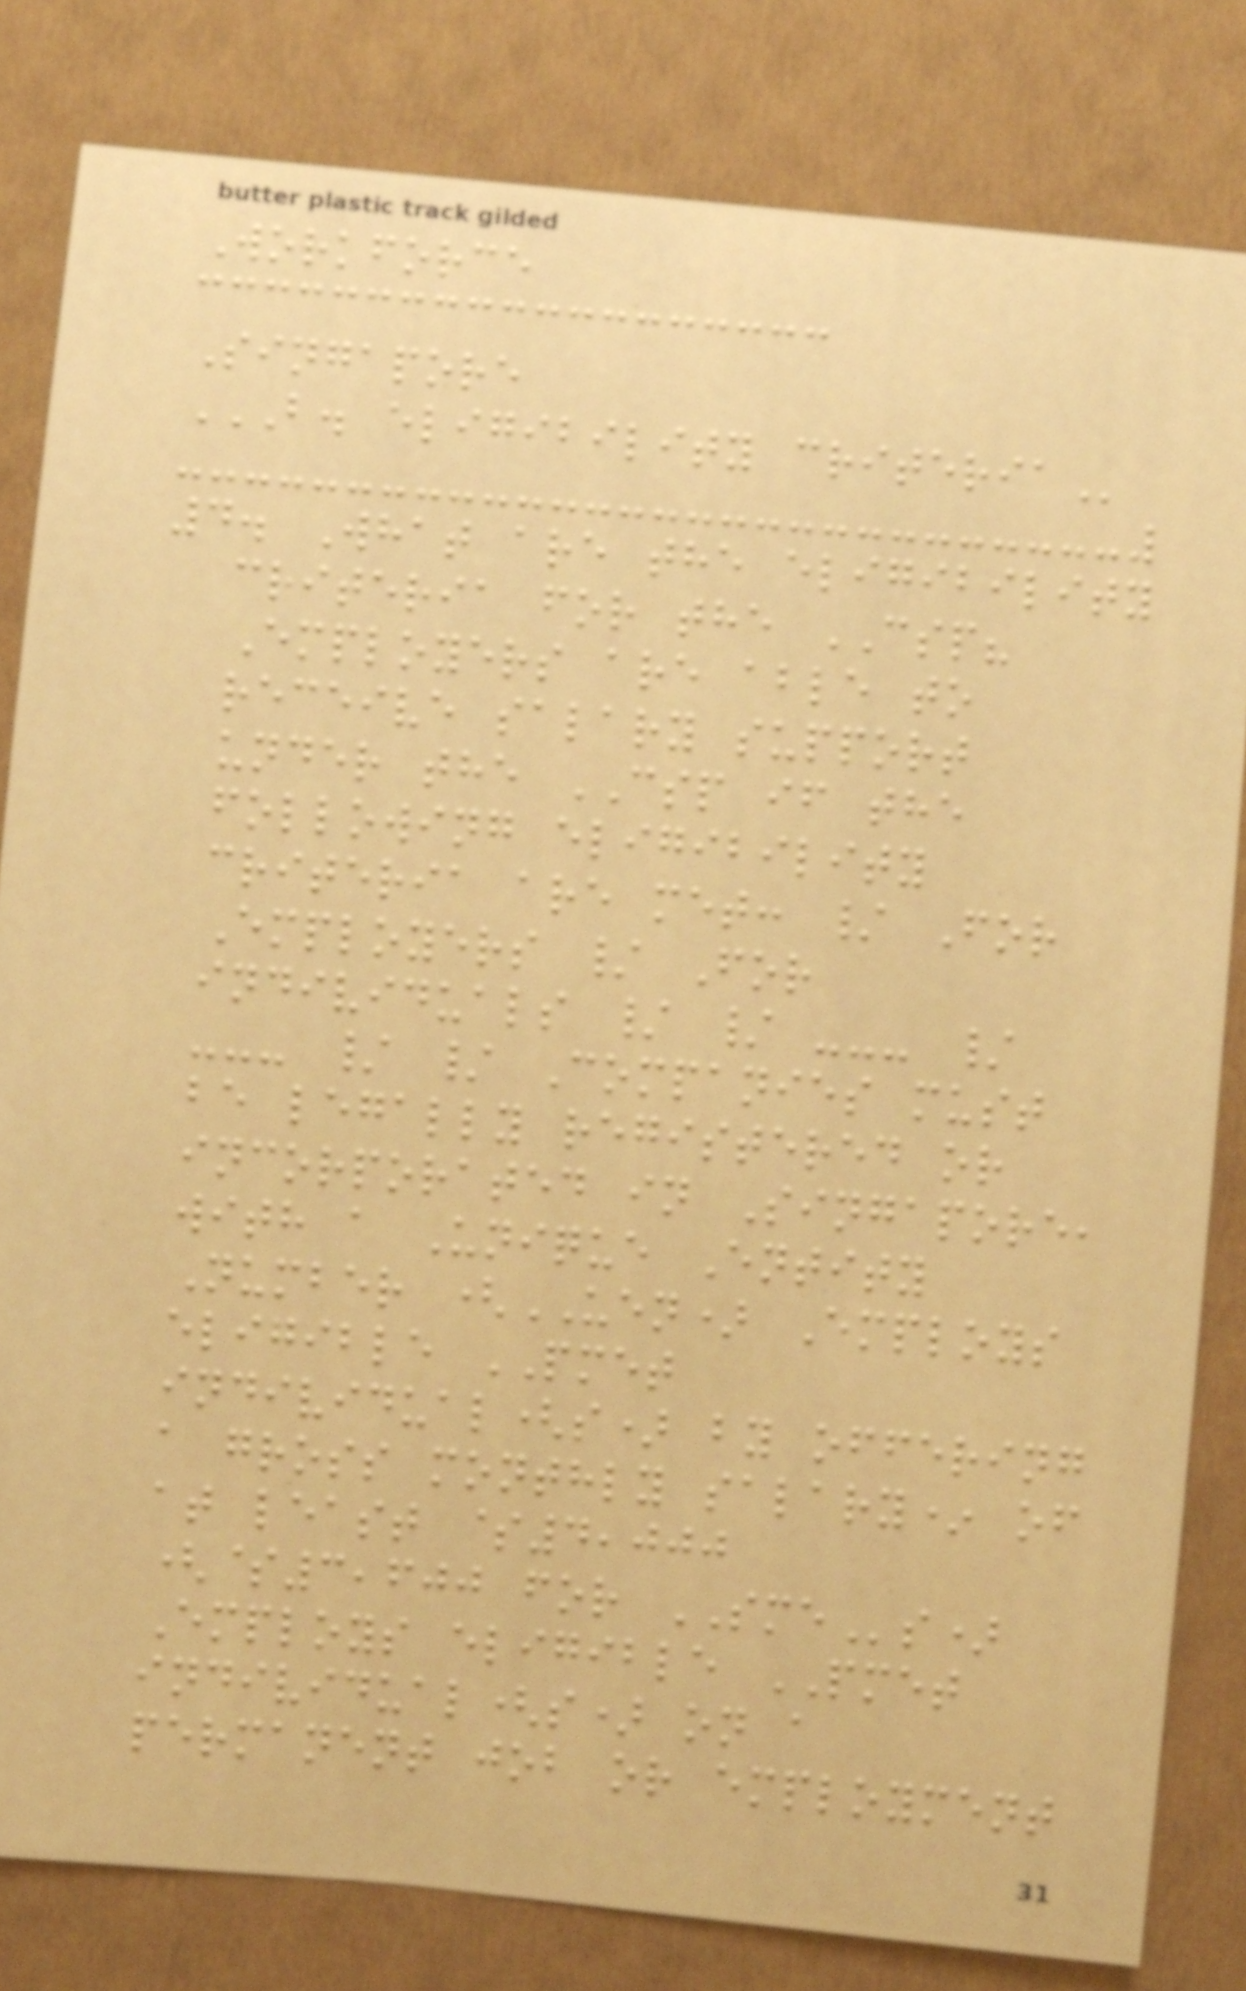Workforce
Singapore
B. ELIGIBILITY CRITERIA
4. What are the eligibility
criteria for the CSP?
Employers are able to
receive salary support
under the CSP if the
following eligibility
criteria are met: / For
Employers / For
individuals / / --- /
--- / / Companies must
be legally registered or
incorporated in Singapore,
with a Unique Entity
Number (UEN) Employs
eligible PMET
individual(s) by offering
a gross monthly salary* of
at least $4,000
($3,600 for SMEs)
Employs eligible PMET
individual(s) on a
permanent job or employment
